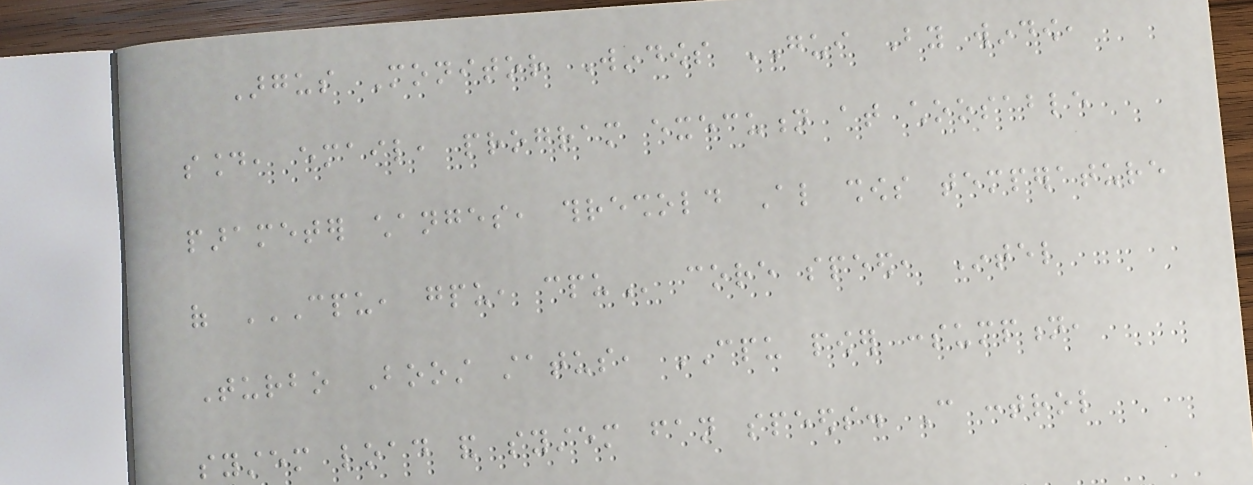Argus Monitor Windows GUI By window,
sound, email, program execution at choosable
parameter changes, threshold Also shows temperature
of CPU, GPU, CPU core speed, Intel
Turbo Boost status, CPU power consumption,
system load and system fan speeds. Can control
